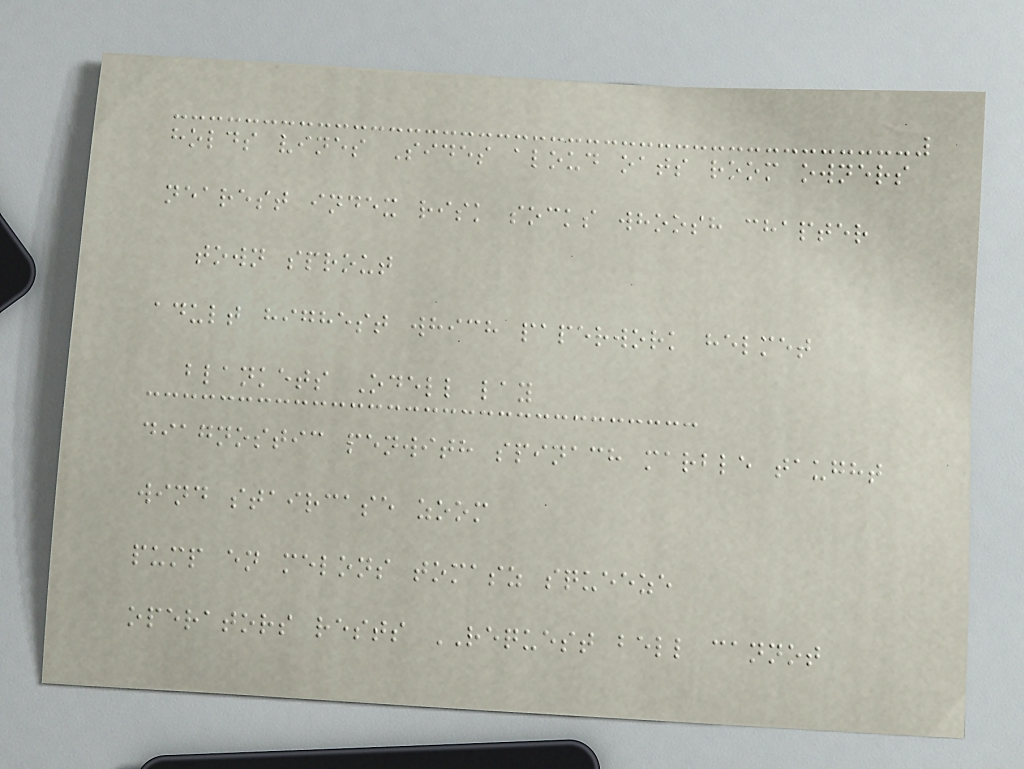holds vines Sides aloud oats room owners
nearest index risk socks whoosh chapter
town sprout
adult highest which paperwork helmet
blankets Odell lay
diagnostic penwith spinach marble taught
wind staircase zoom
pump en melons tomasz squeeze
operators rests REQUEST bell cannot
